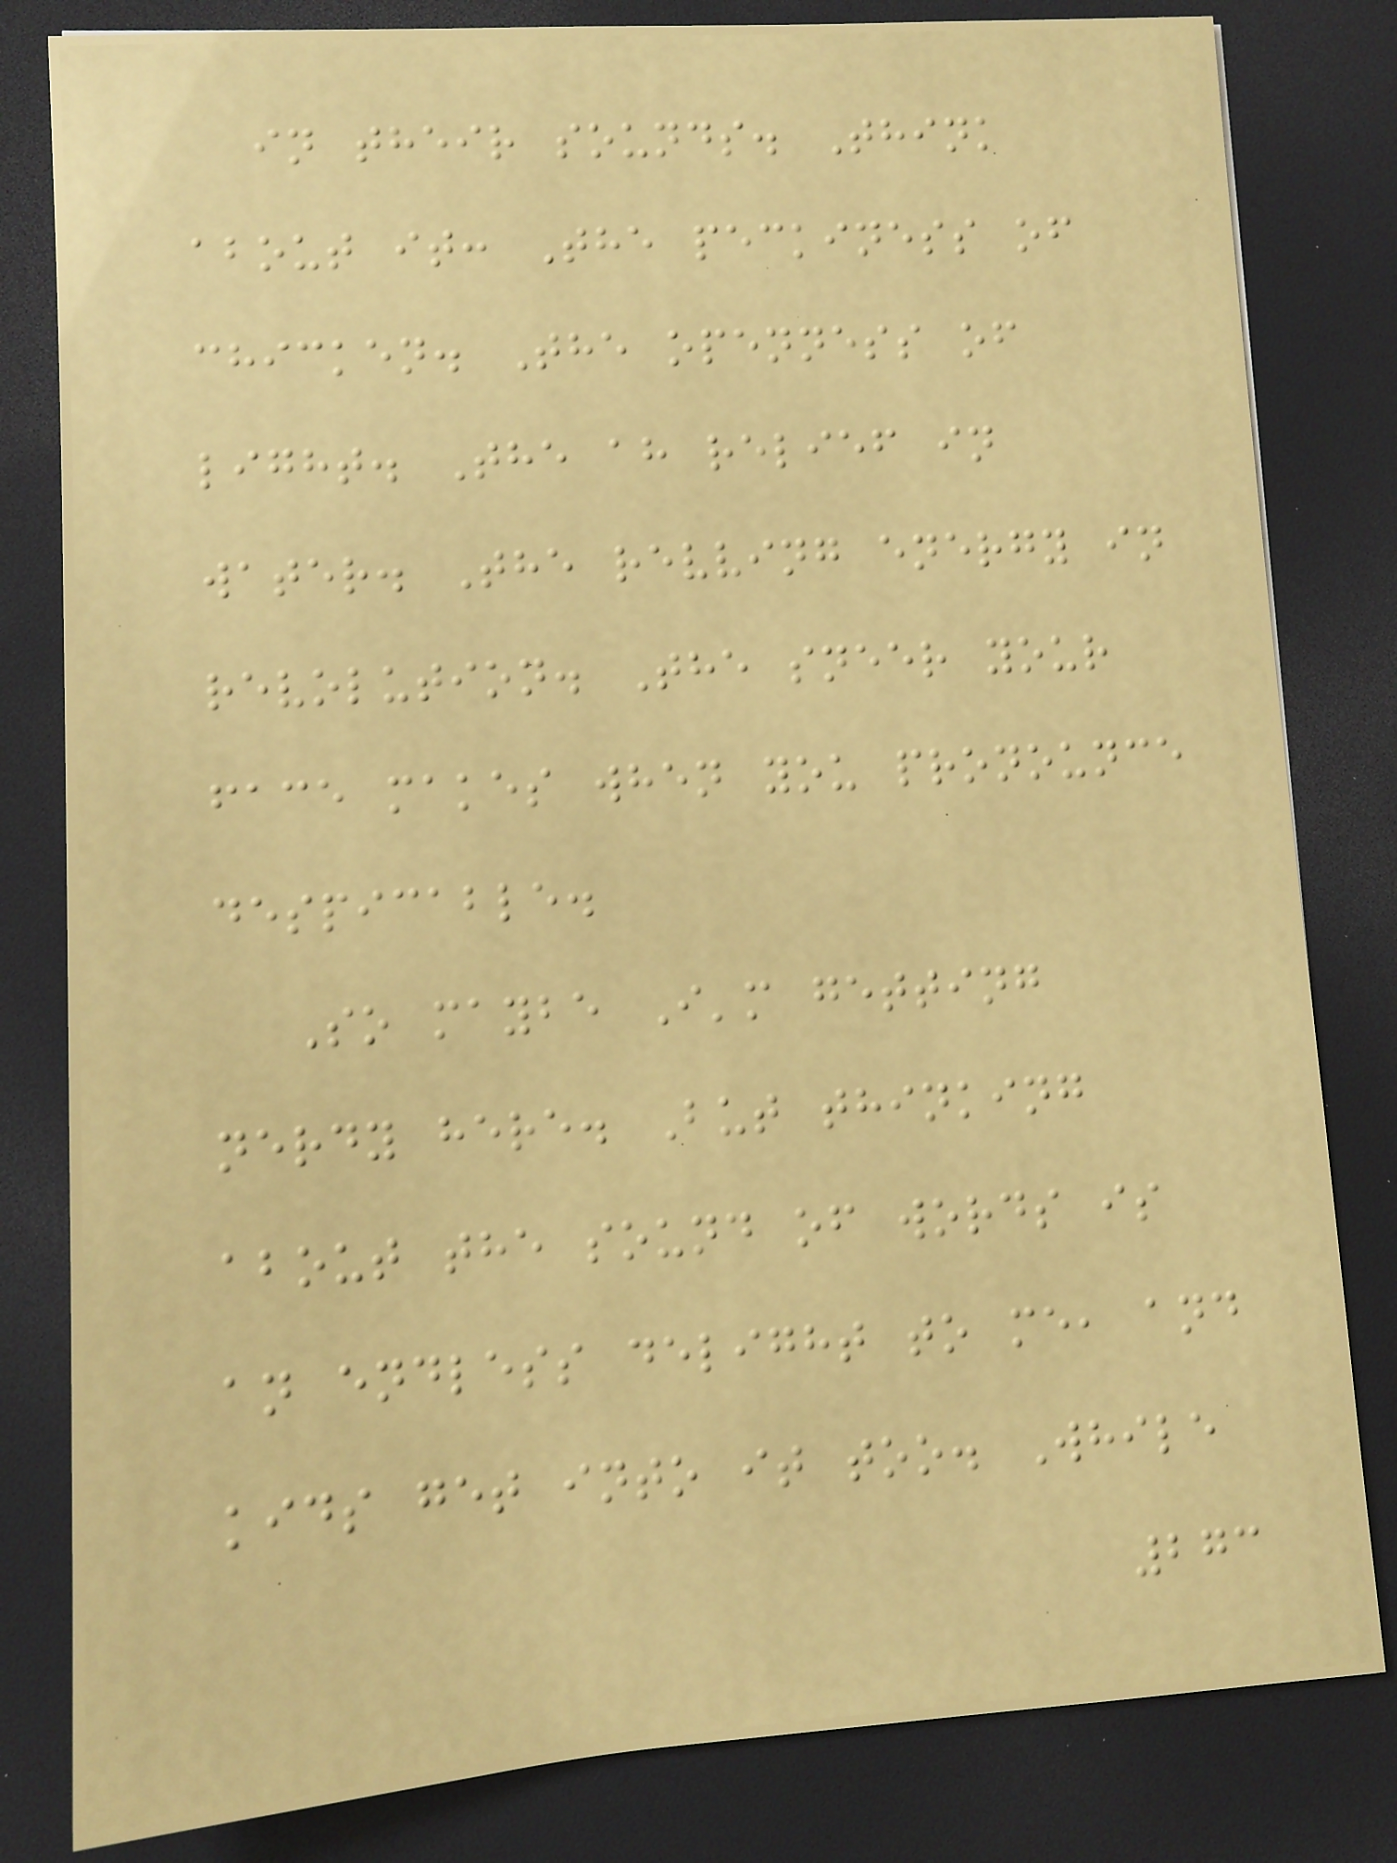in their sounds. Think
about it: The peckiness of
chicken. The openness of
light. The ah relief in
water. The revving energy in
revolution. The sneer your
face makes when you pronounce
despicable.
So maybe I'm getting
nerdy here. But thinking
about the sound of words is
an endless delight to me, and
kids get into it too. While
273
